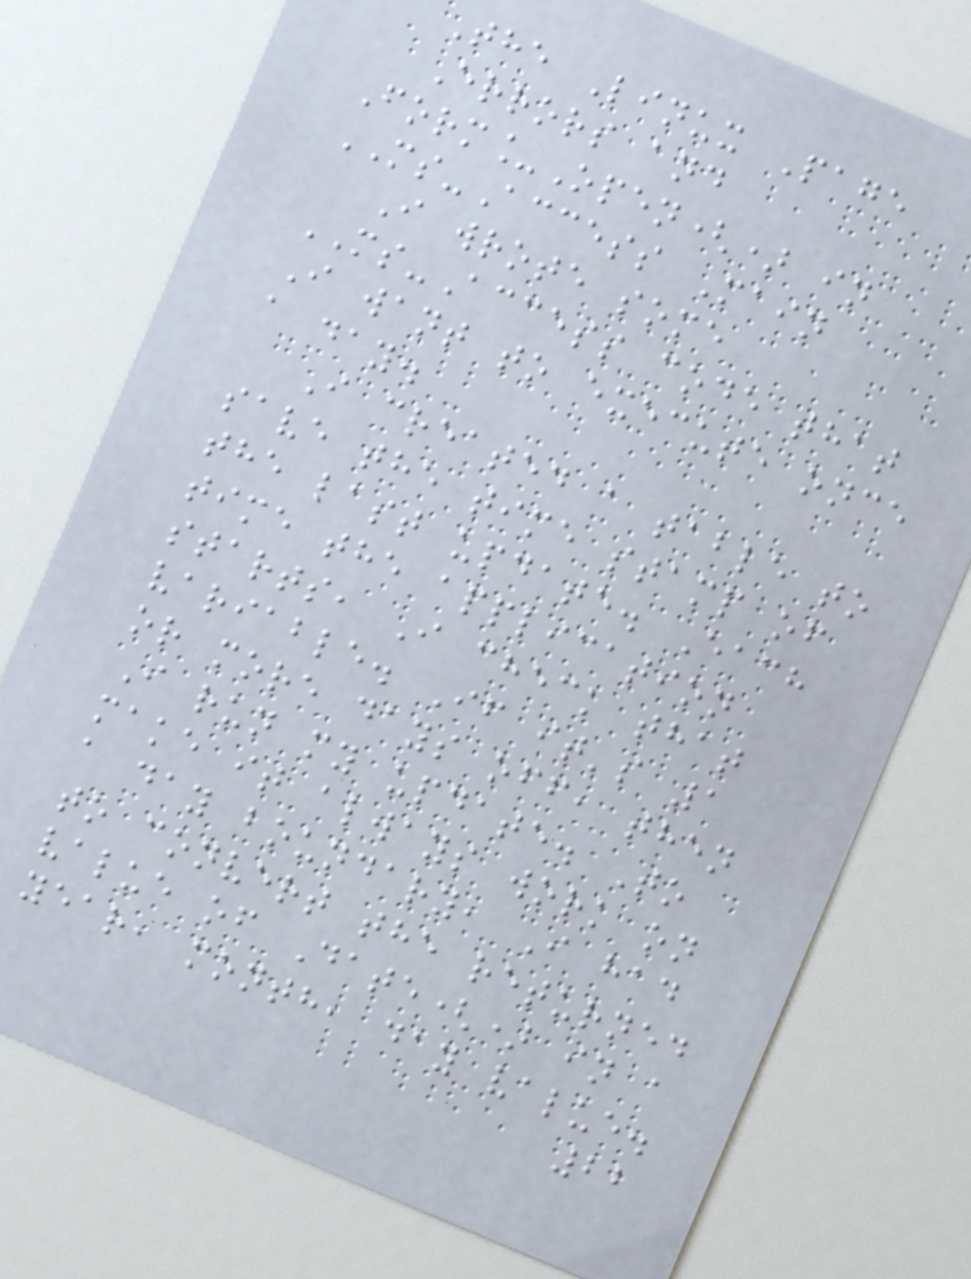The Linux Page
Errors and
Form_Open() in
MS-Access Main
I wrote some
MS-Access code that
I want to execute once
a day.
I created a table to
save the time stamp of
the last update. Each
time the application
starts, I check that
variable. If it's 1
or more days off, then
I run my update. To
make it always work on
a day boundary, I had
to convert the returned
value of Date() in a
year, month, day value.
22
